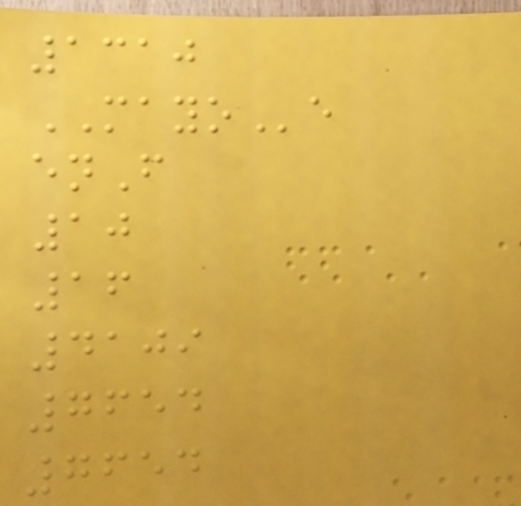1310
MAYOe
enF
10
16
4109
7654
7654
